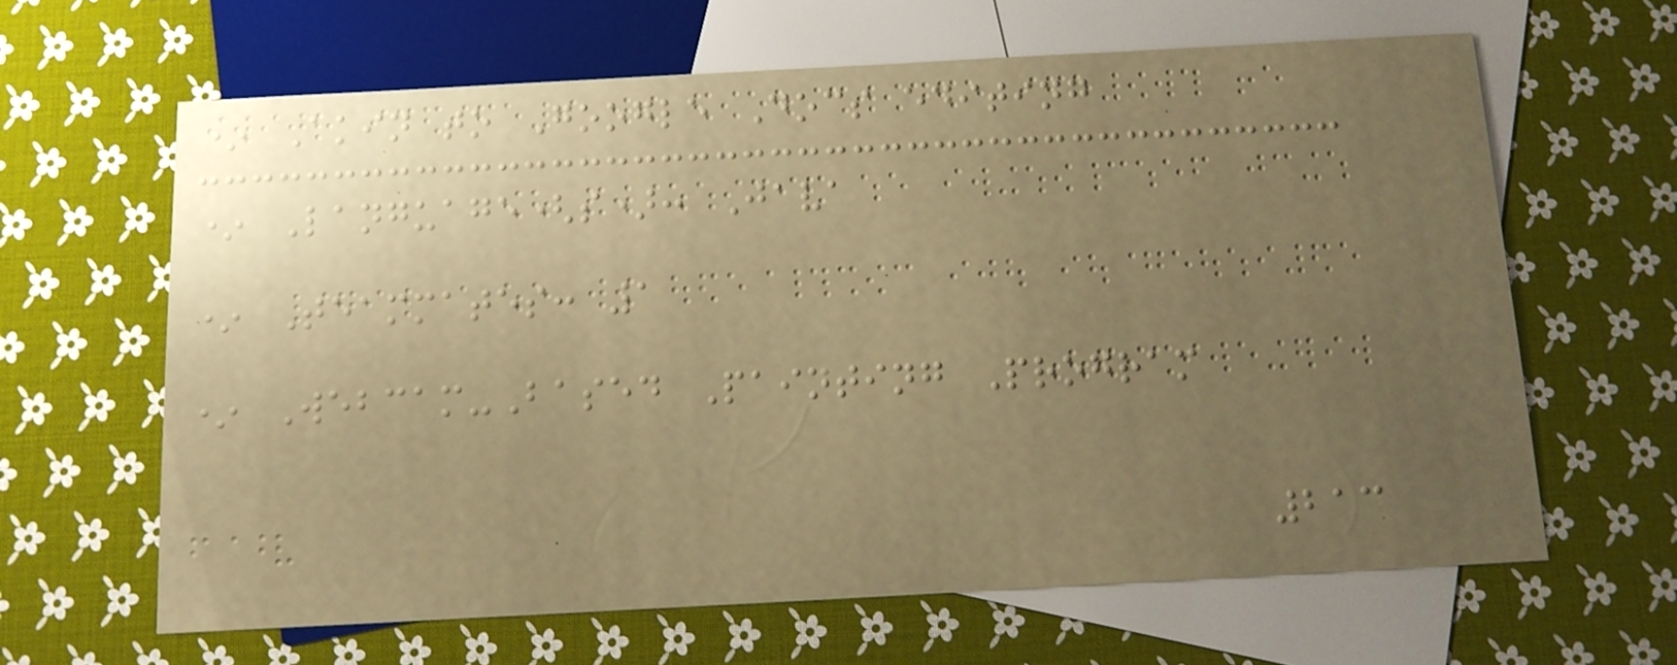* Akin to Google Docs editing
* Language(s): Java
* Teammates: 1
* Webcam-Based Painting Program
213
